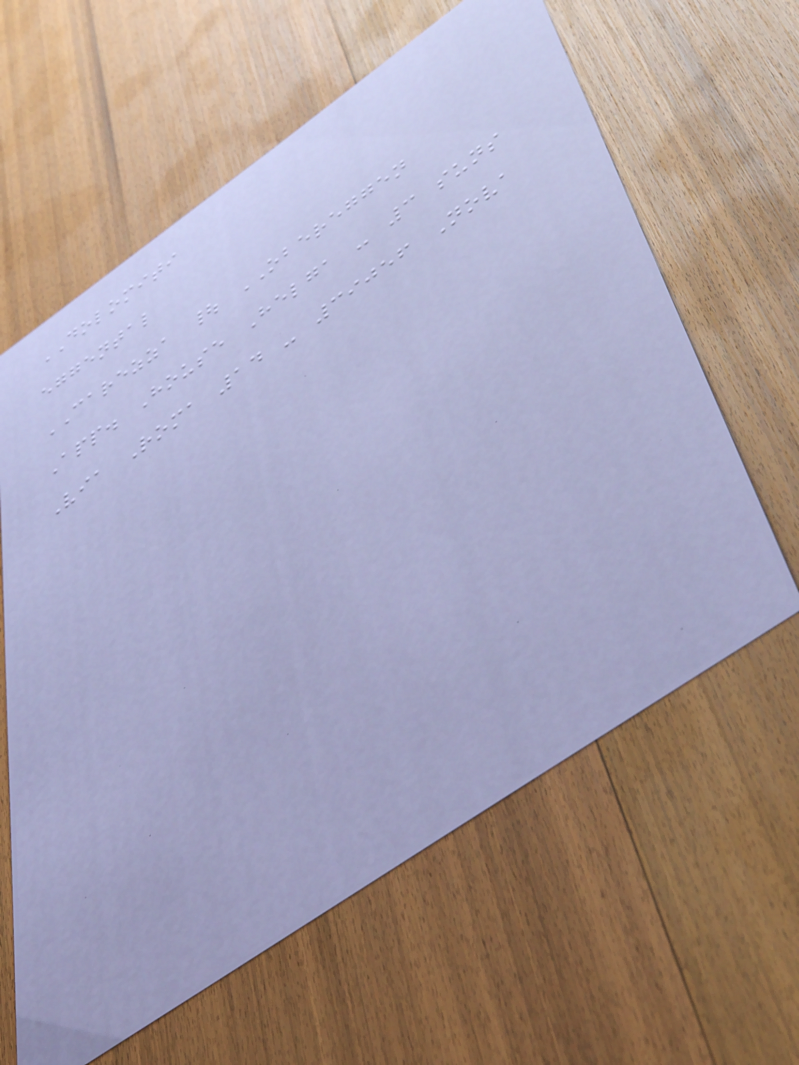DOLOMITI
eggental
CAREZZA | OBEREGGEN
App. House Helga - 3 suns
Via Roma 14 - 39056 Nova
